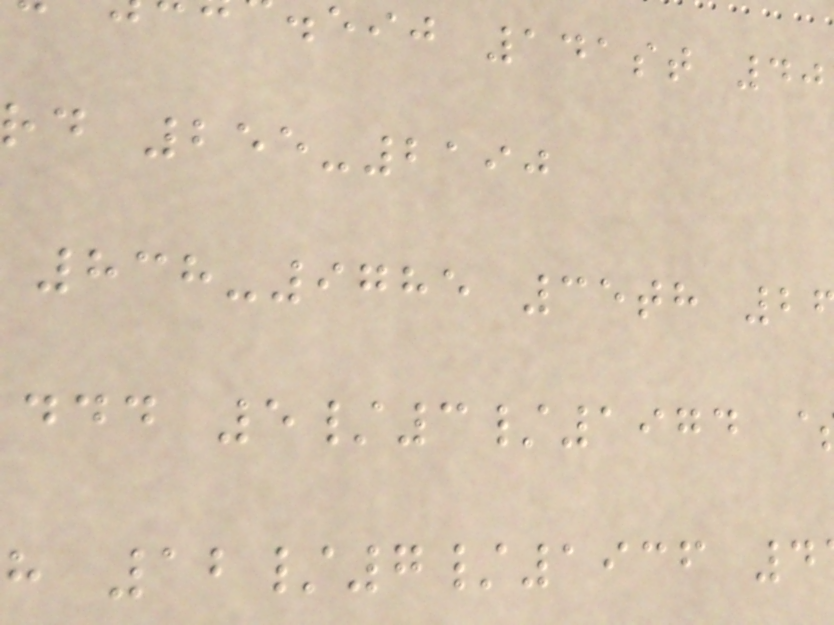eij 141st 40
d 255-2190
838-9785 35th 2
ddd 5/3/1974
h 12/7/1936 4
